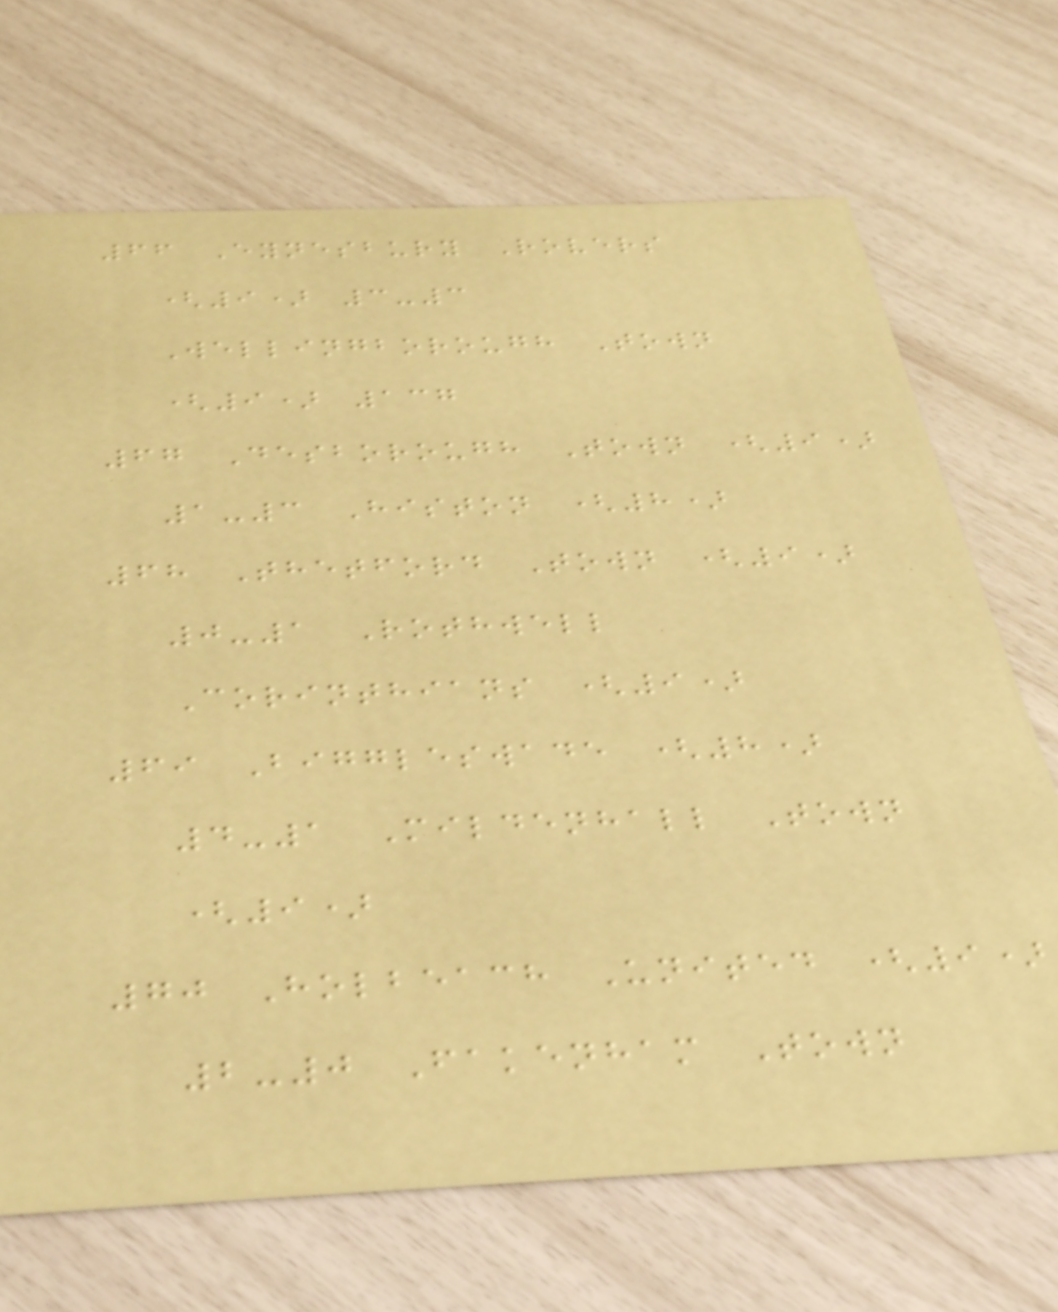66 Eynesbury Rovers
(9) 3-3
Wellingborough Town
(9) 137
67 Desborough Town (9)
1-3 Histon (8)
68 Thetford Town (9)
0-1 Rothwell
Corinthians (9)
69 Biggleswade (8)
4-1 Mildenhall Town
(9)
70 Holbeach United (9)
2-0 Fakenham Town
